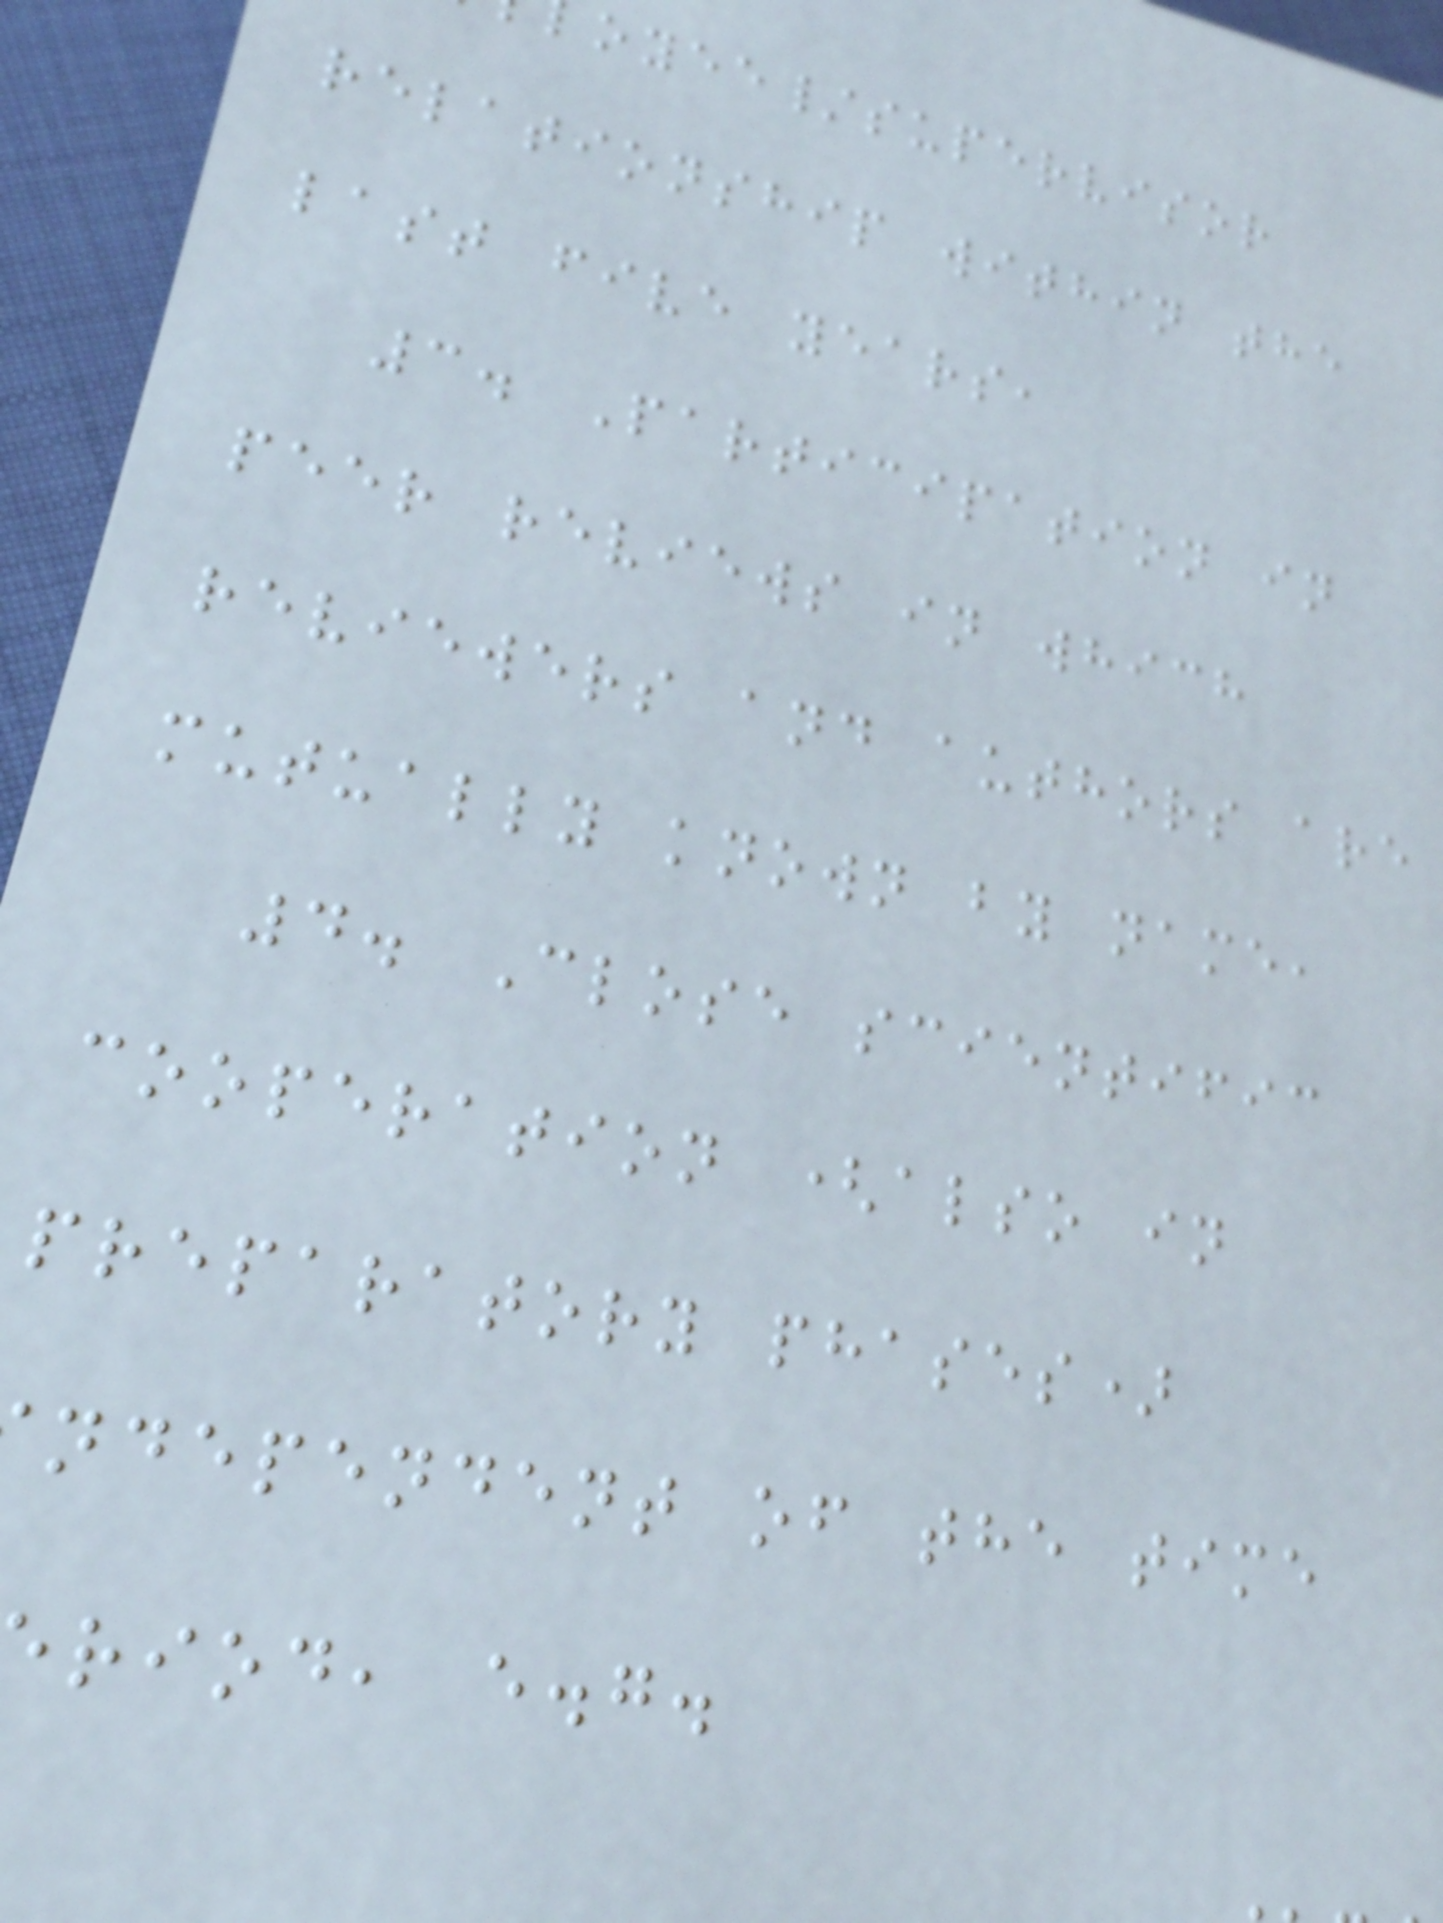oyee/supervisor
relationship within the
last five years,
3. Participation in
peer reviews in which
reviewers and authors are
mutually known by name,
4. Close scientific
cooperation (also in
preparatory phases)
ndependent of the time
riod, e.g.
